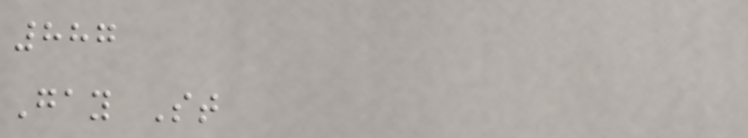887
Gay St
